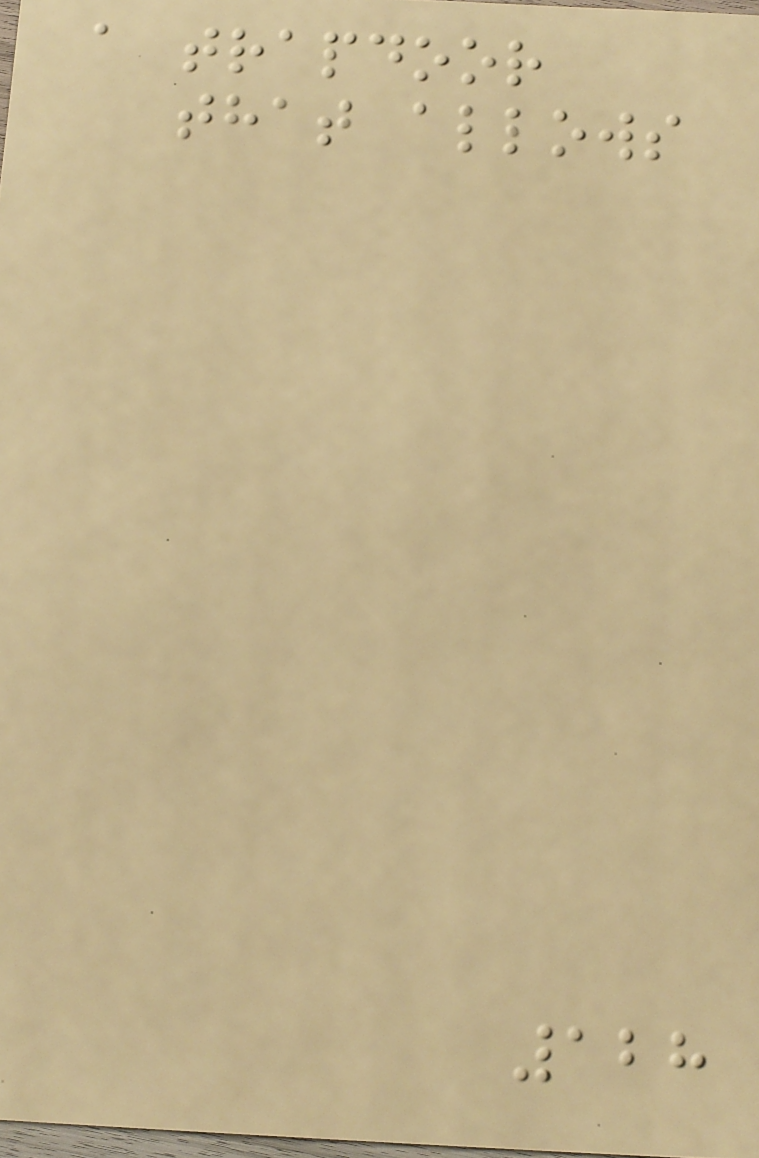a trapdoor
that allows
128
